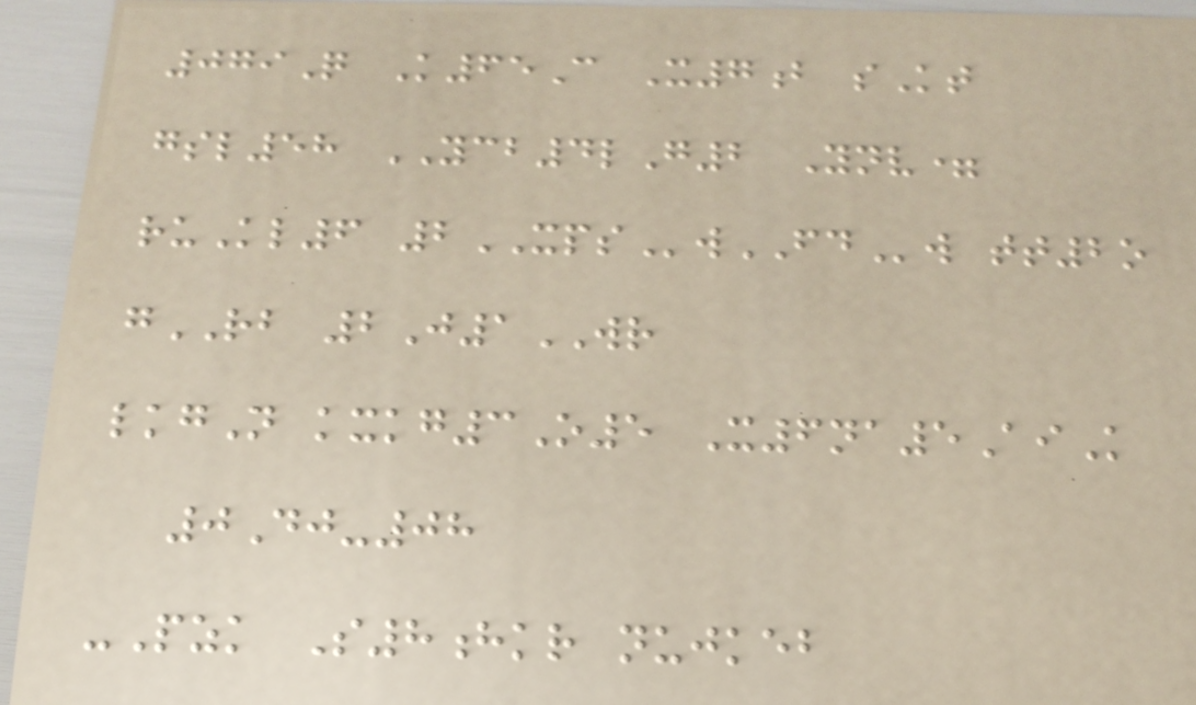079Q K65C X7b sKt
gsl58 YCB4lG2 Ynv=
ruKl6 2XPSwFDw tt2o
gRB 2J1WR
lkgN kxkg3O5 X6na5AiK
0Dj-08
-Pzk S8hkr nujkeb
